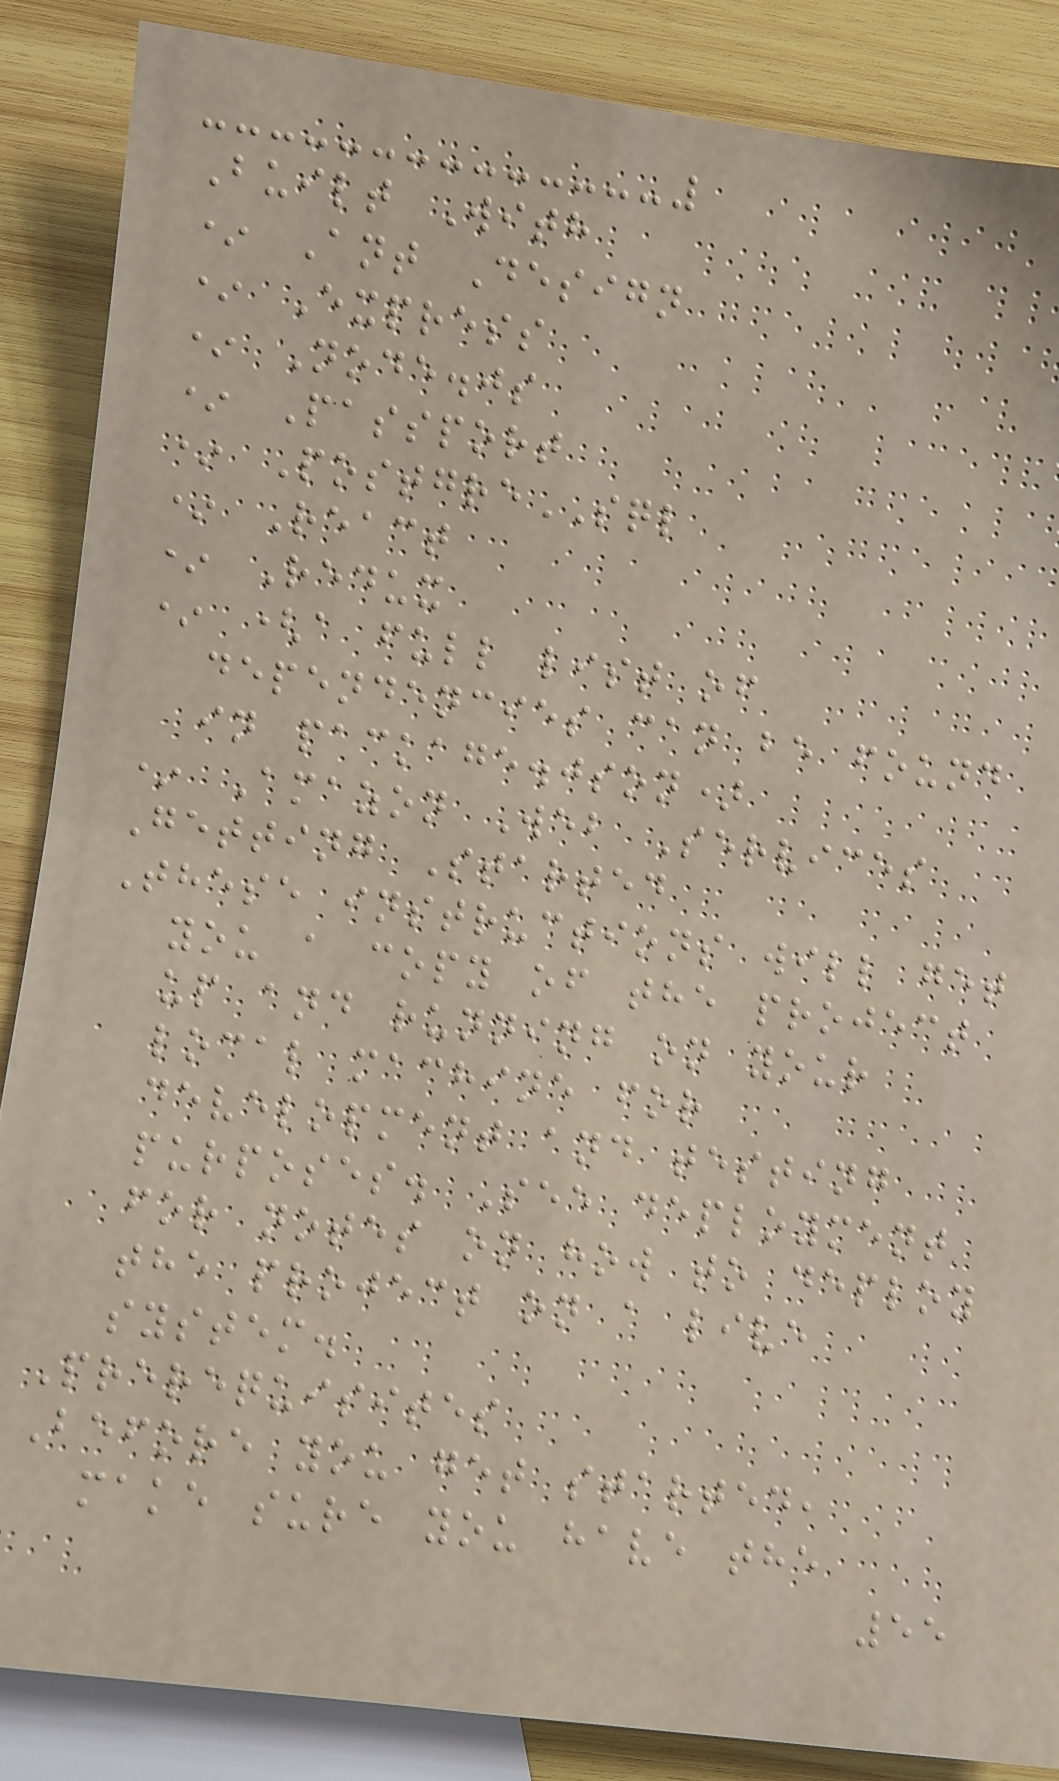Built With
* Ant Design
* Express
* Node.js
* Passport
* PostgreSQL
* React
* Redux
* (a full list of
dependencies can be found
in package.json)
* Amazon Web Services
Getting Started
These instructions will get
you a copy of the project
up and running on your
local machine for
development and testing
purposes. See deployment
for notes on how to deploy
the project on a live
system.
Prerequisites
Before you get started,
make sure you have the
55
